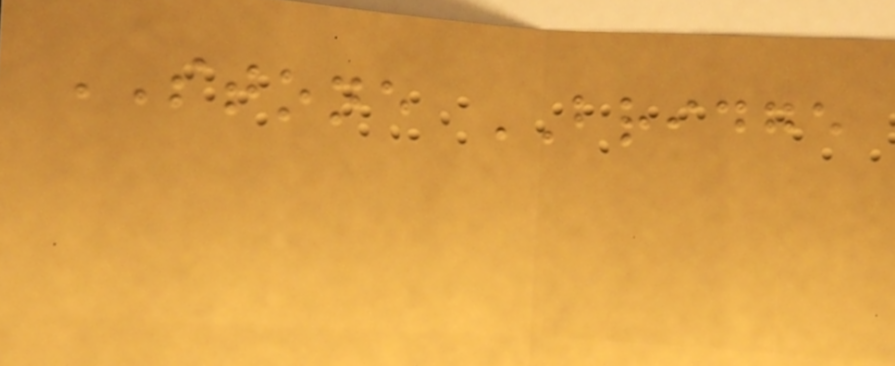STONE BRIDGE
